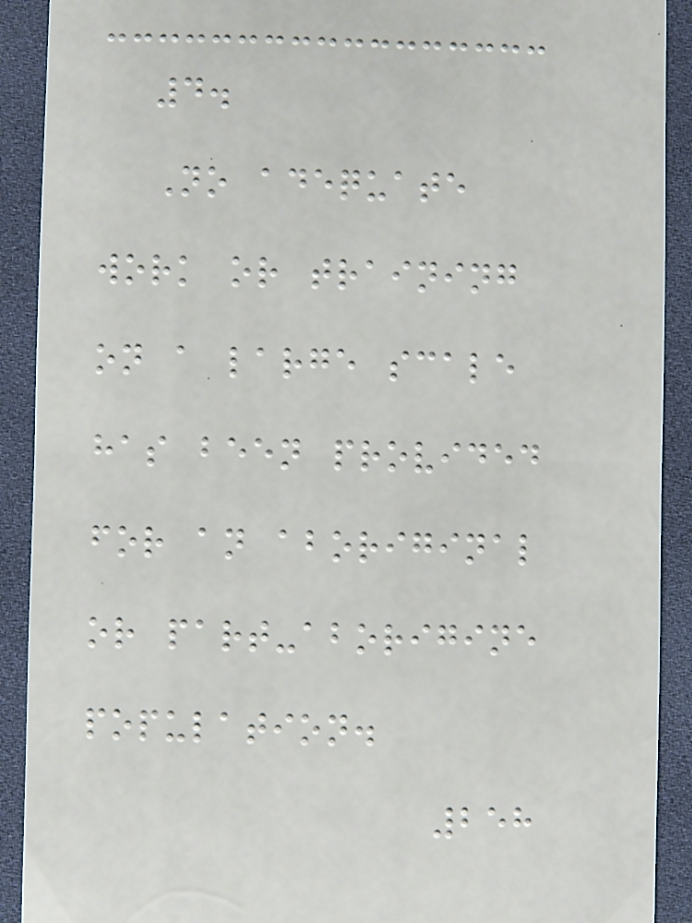4.
No adequate
work or training
on a large scale
has been provided
for an aboriginal
or part-aborigine
population.
258
